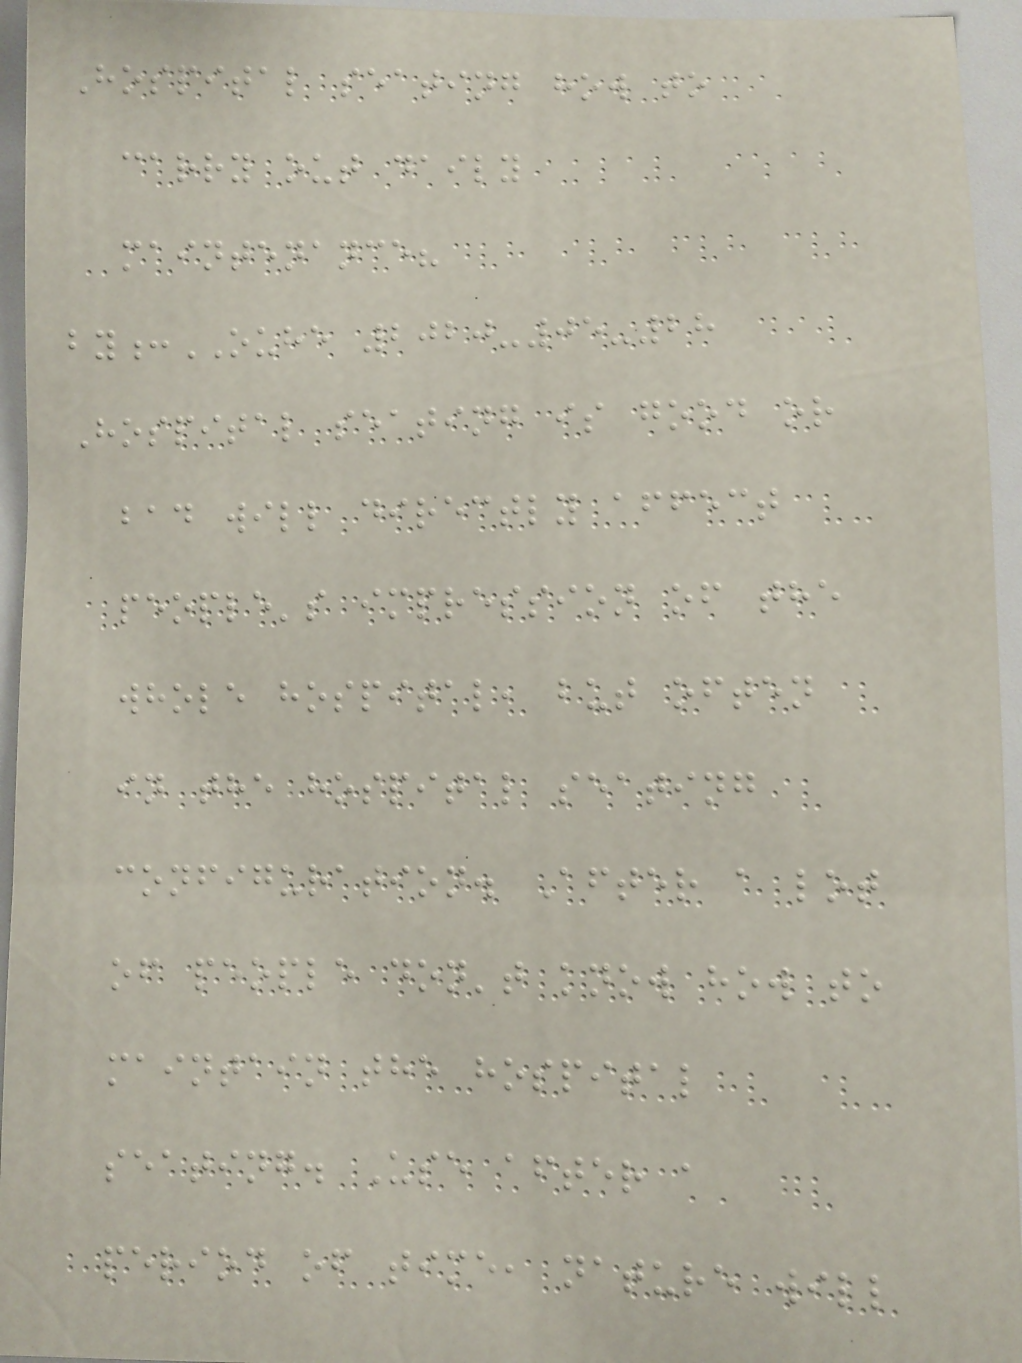Hospital seating how to
carry out daily
maintenance?
by:OUHE 2020-05-28
Hospital seating is good or
bad will directly affect
people's impression of the
whole hospital, but often
in the hospital seating
configuration. After a lot
of people don't know how to
maintain the hospital
seating. Use after a
period of time, nature will
